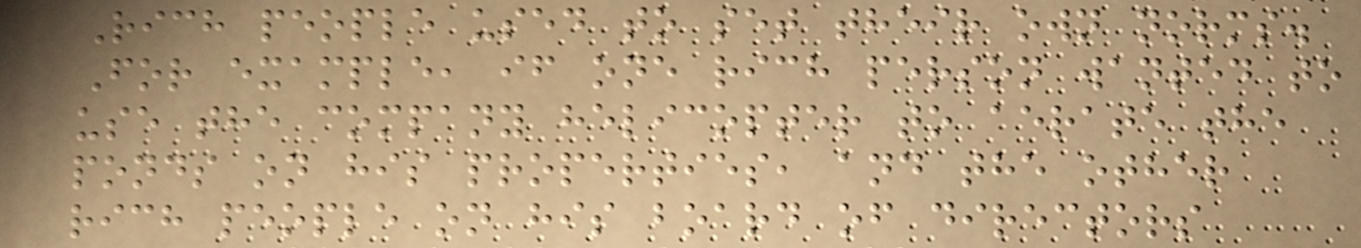Rich people used to set their own norms.
For example, if one rich person wanted to
use the company helicopter to aerate the
ponds on his properties, and the other
rich people on his board of directors
